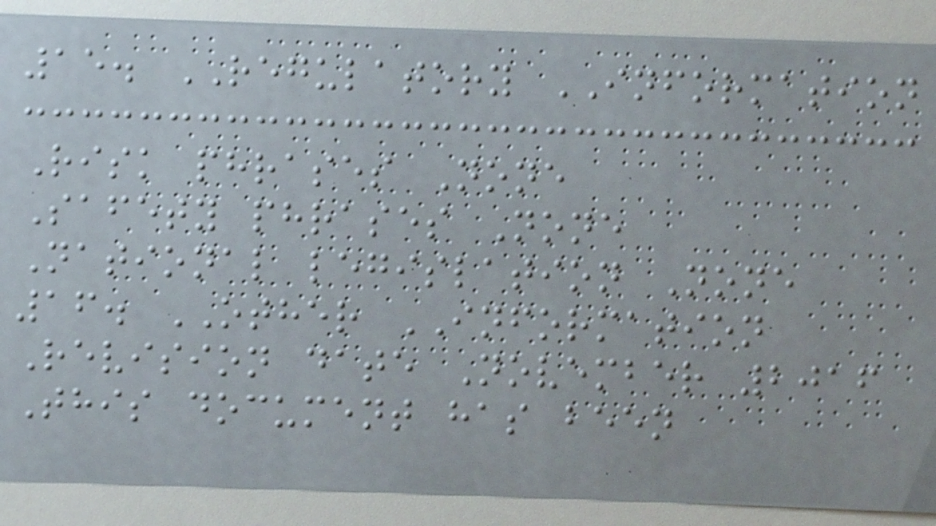15. REGULATORY INFORMATION
Risk phrases None
Safety phrases None
National legislation None
16. OTHER INFORMATION
Revision date November 2016
This document has been
